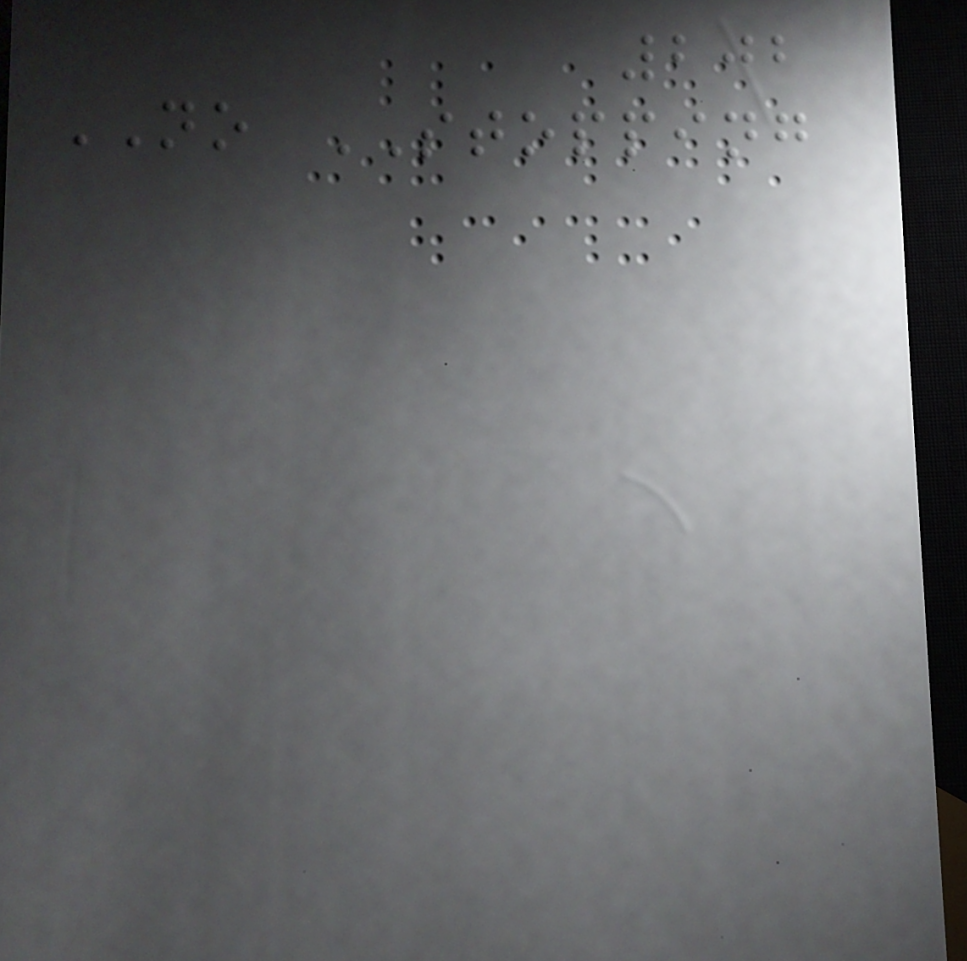202
NO STOPPING
